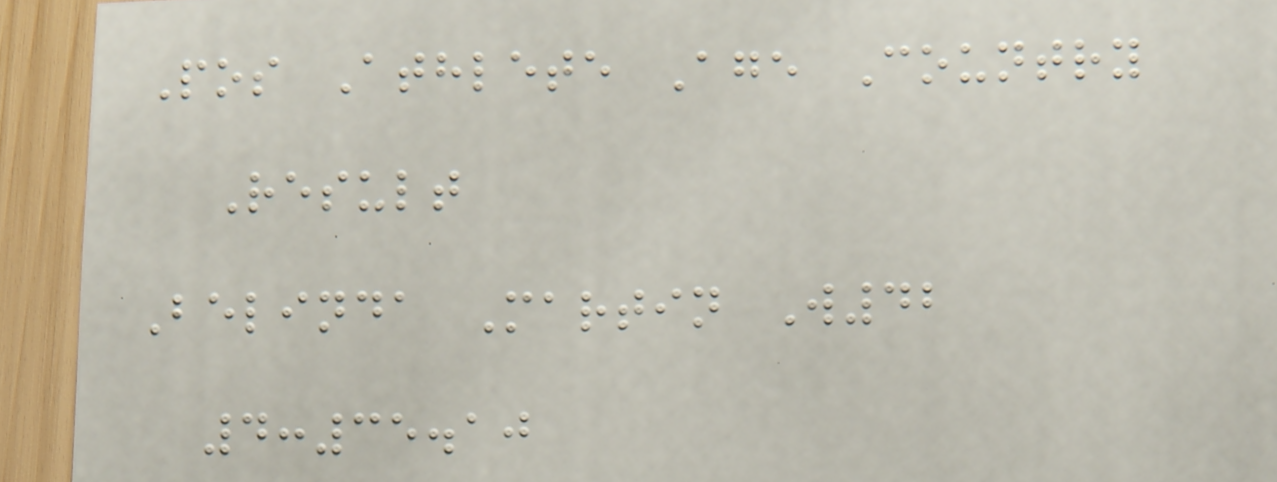Pos Athlete Age Country
Result
Belinda Martin W42
4:35.10
